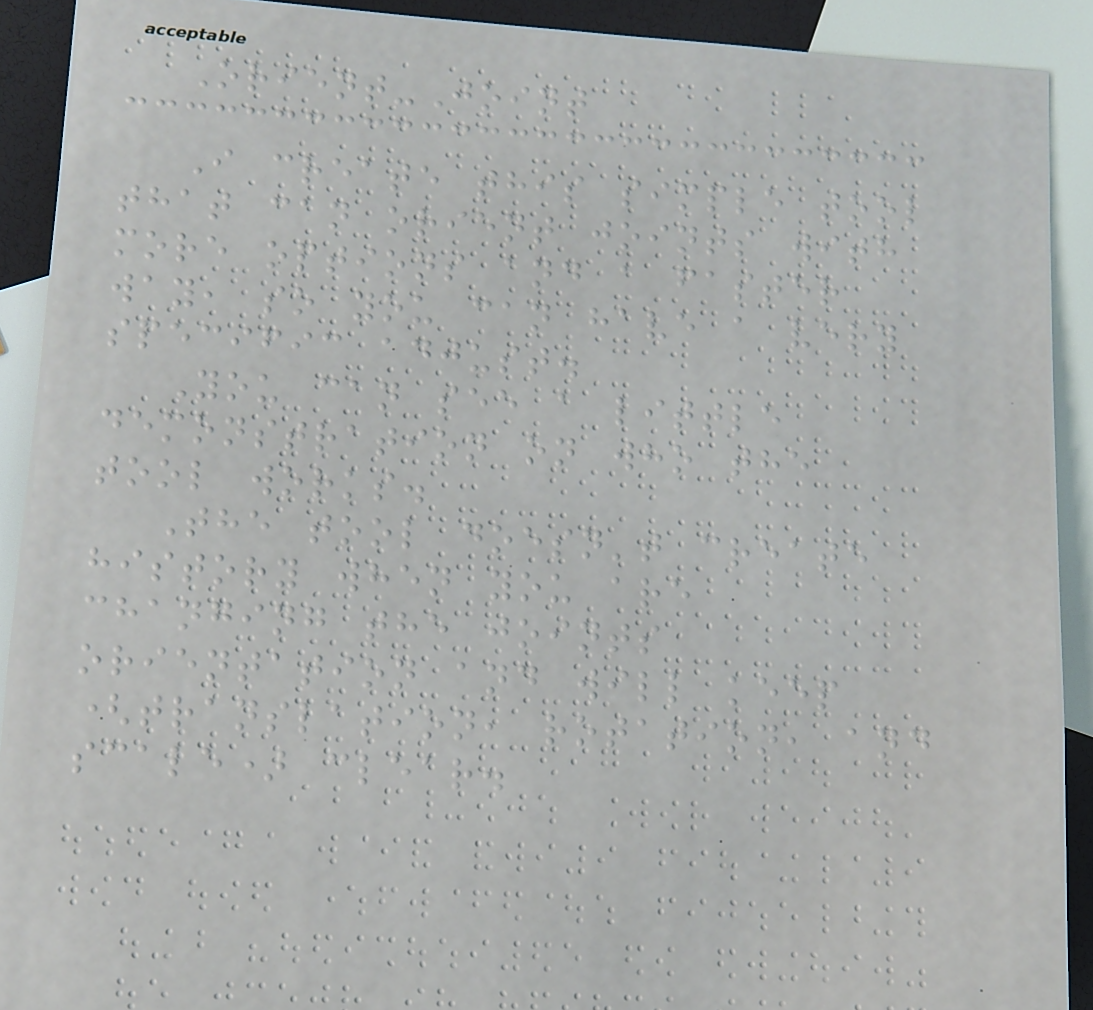Orient-Joint
I create this simple tool
that can orient joints with
more options and a faster
way, so you can have a very
specific adjust.
You can see a little
demonstration on who the
tool works.
The tool doesn't create
history when you are
changing the joints
orientation and will keep
(translation, rotation, and
scale) clear.
